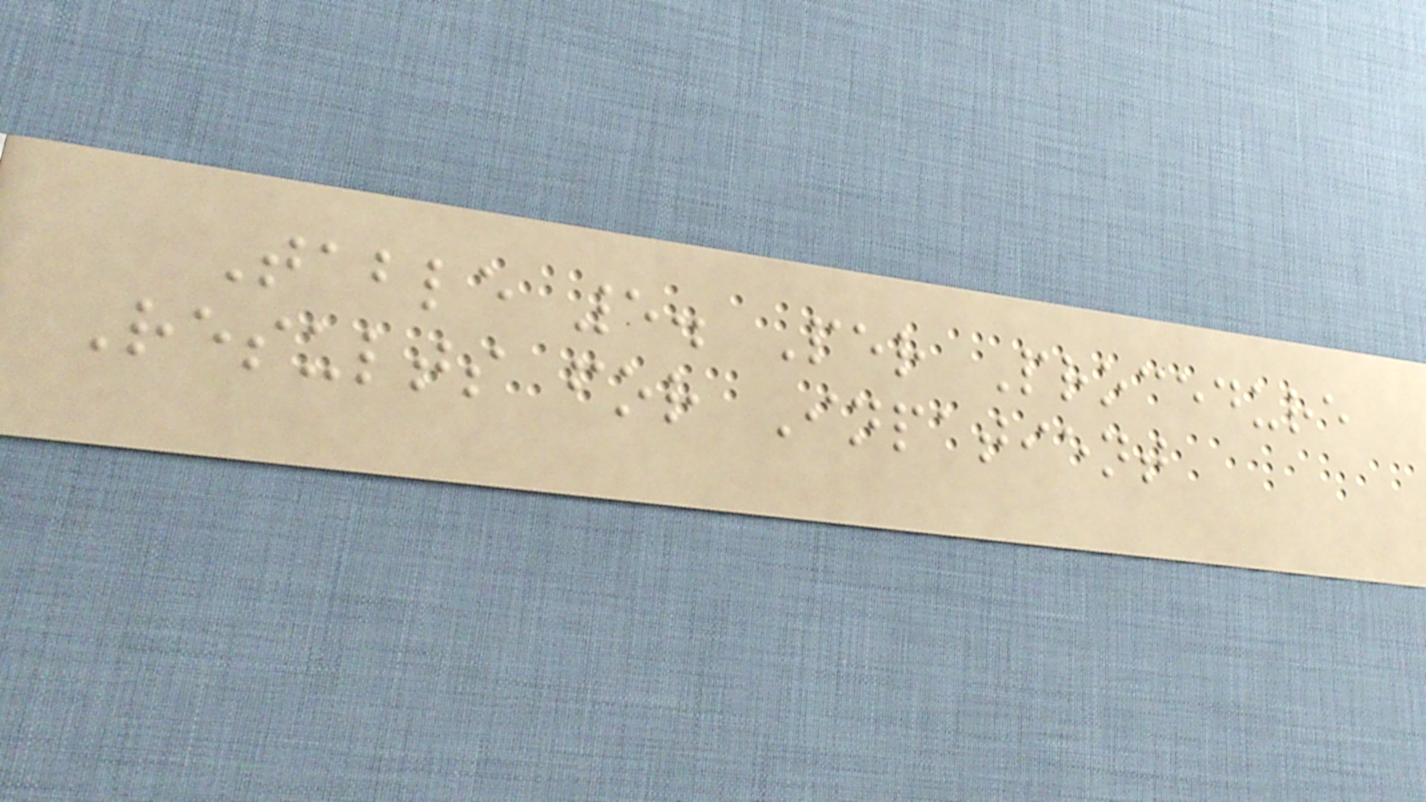Table 5. Per Procedure
Results for Inpatient
